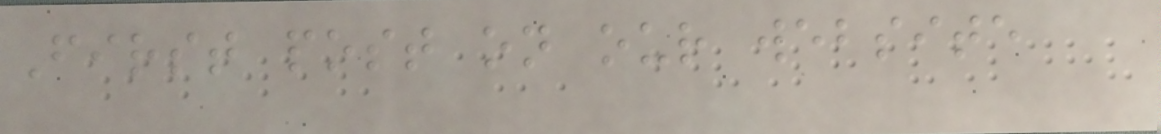First post on our website
